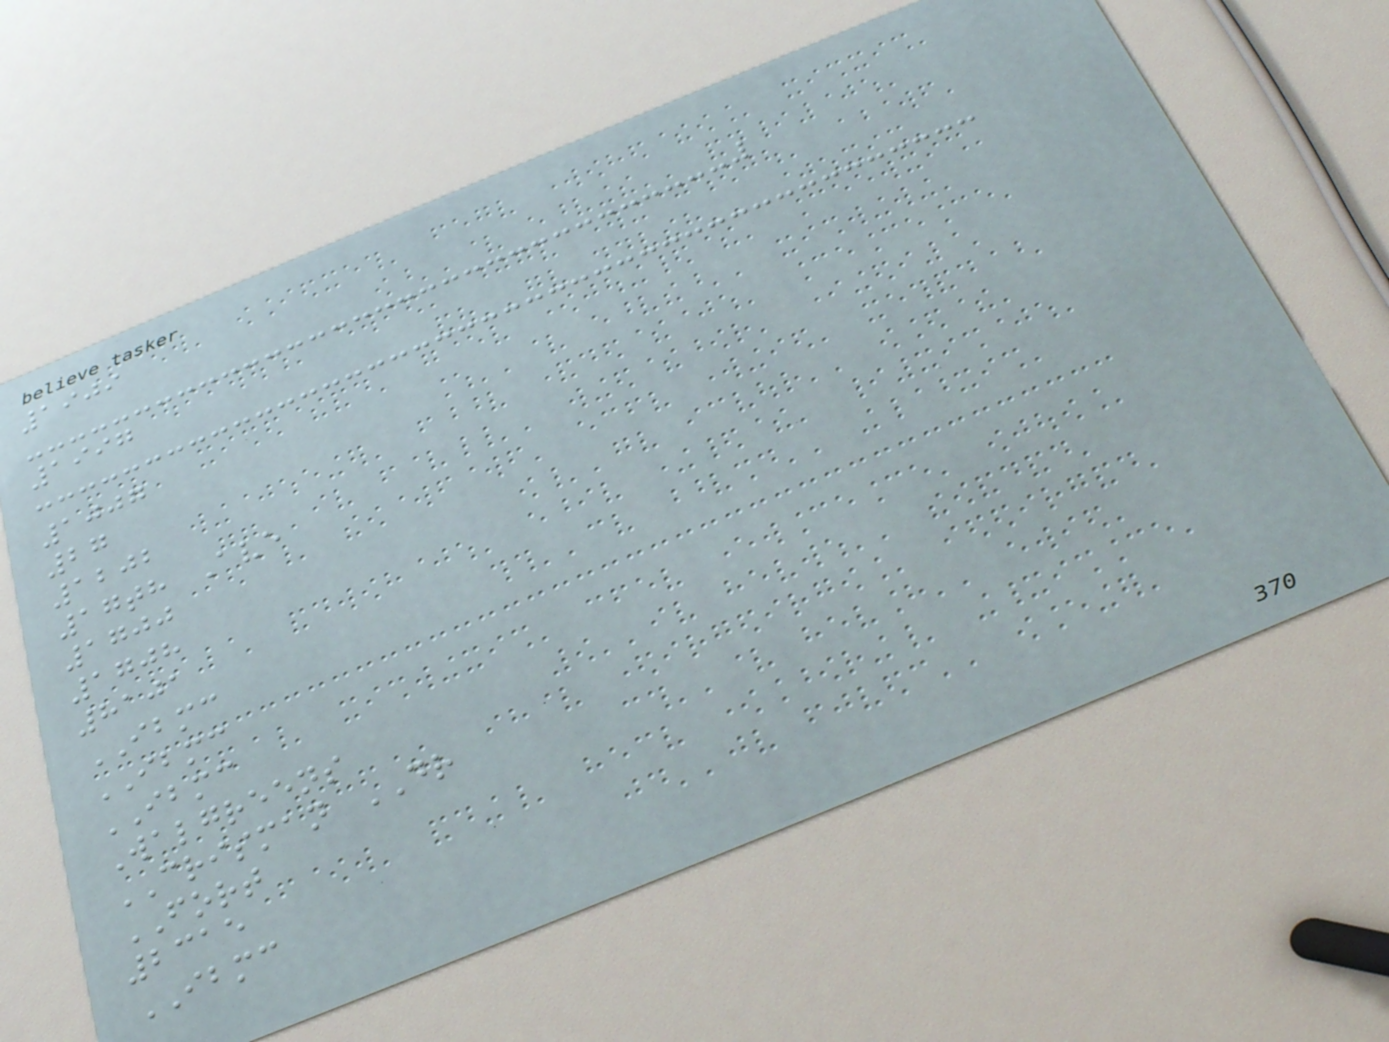1909
1997
1007
27
1202
17th Ave
1700
1708
8101
IBMC
IBMC
IBMC
Walgreens
CRISMAN DR
FORT
2315
IBMC
